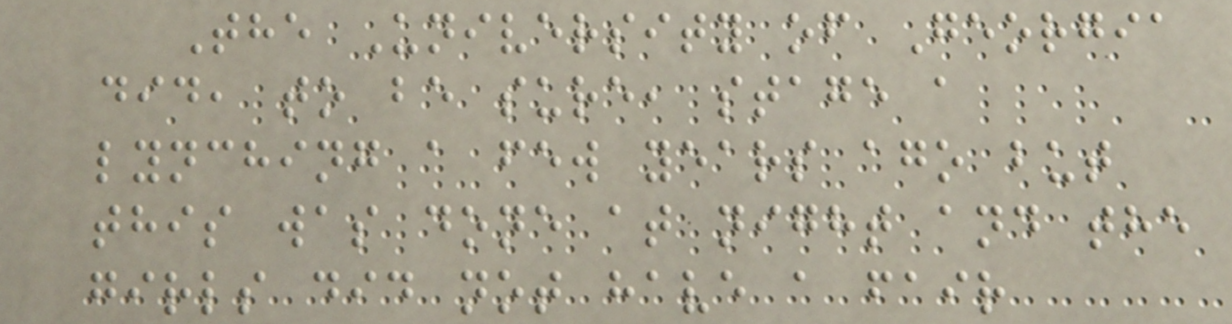The University of Georgia
did, to be sure, stage a
lynching a few years ago but
this was done at night and the
girls did not have a fair
